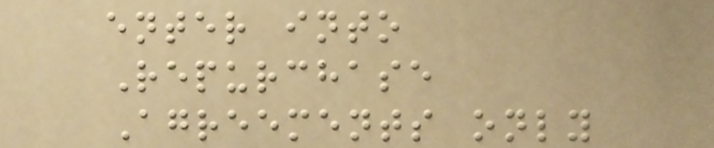enter into
Repurchase
Agreements only
